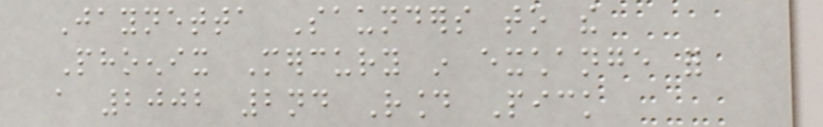Jaynetta Saunders to the
Phoenix Mercury in exchange for
a 2002 2nd Round Pick
